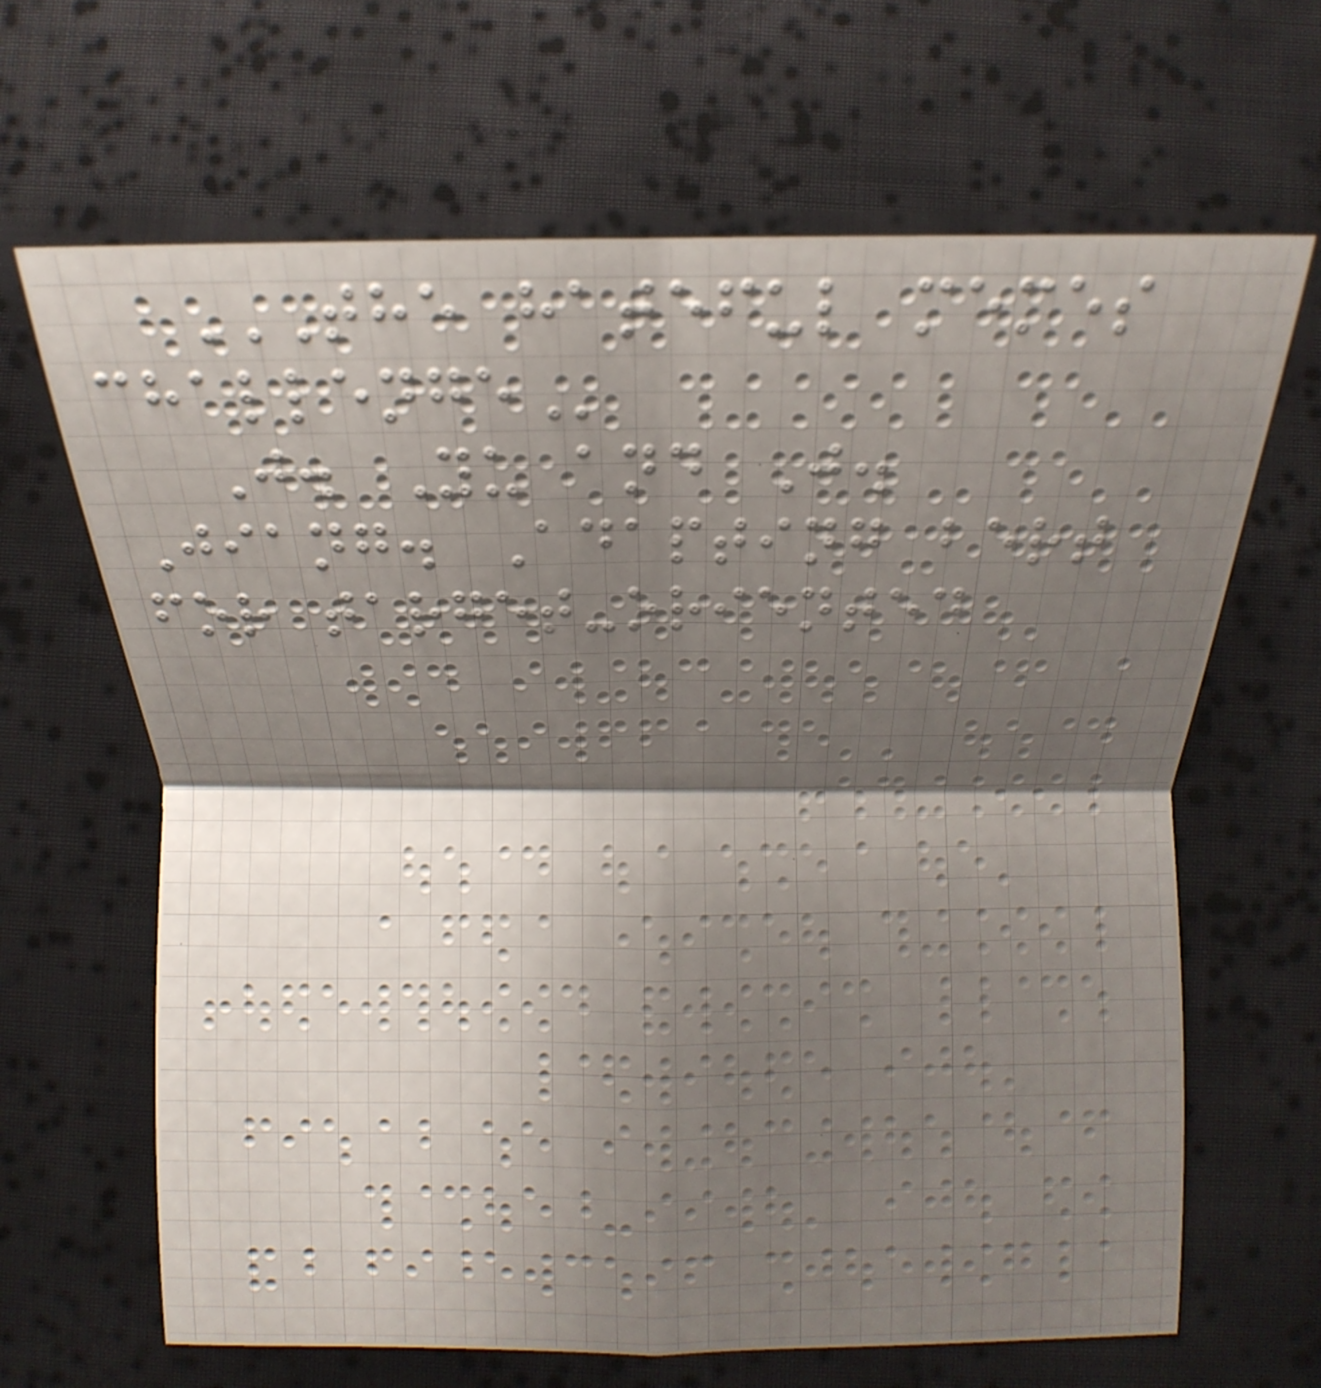THE HATEFUL MEMES
CHALLENGE
J. Yu and J.
Jiang. Adapting bert
for target-oriented
